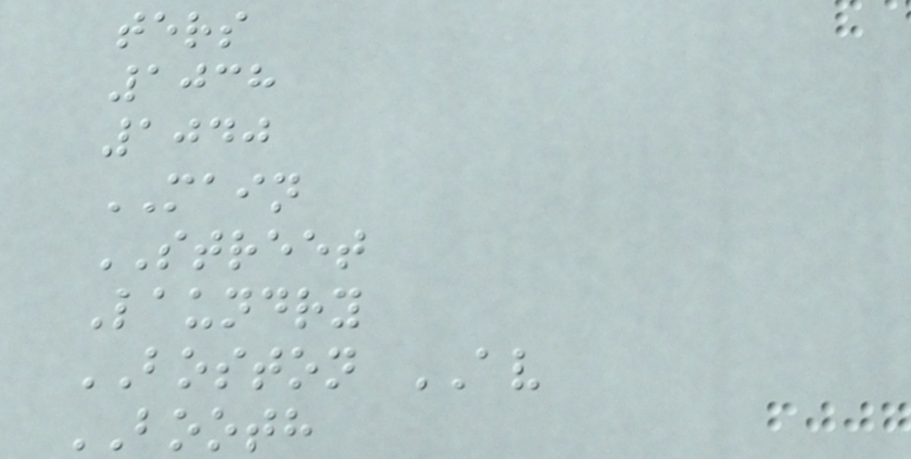ters
1038
1040
MAIN
STREET
Laundry
BOSTON AV
BOOTH
